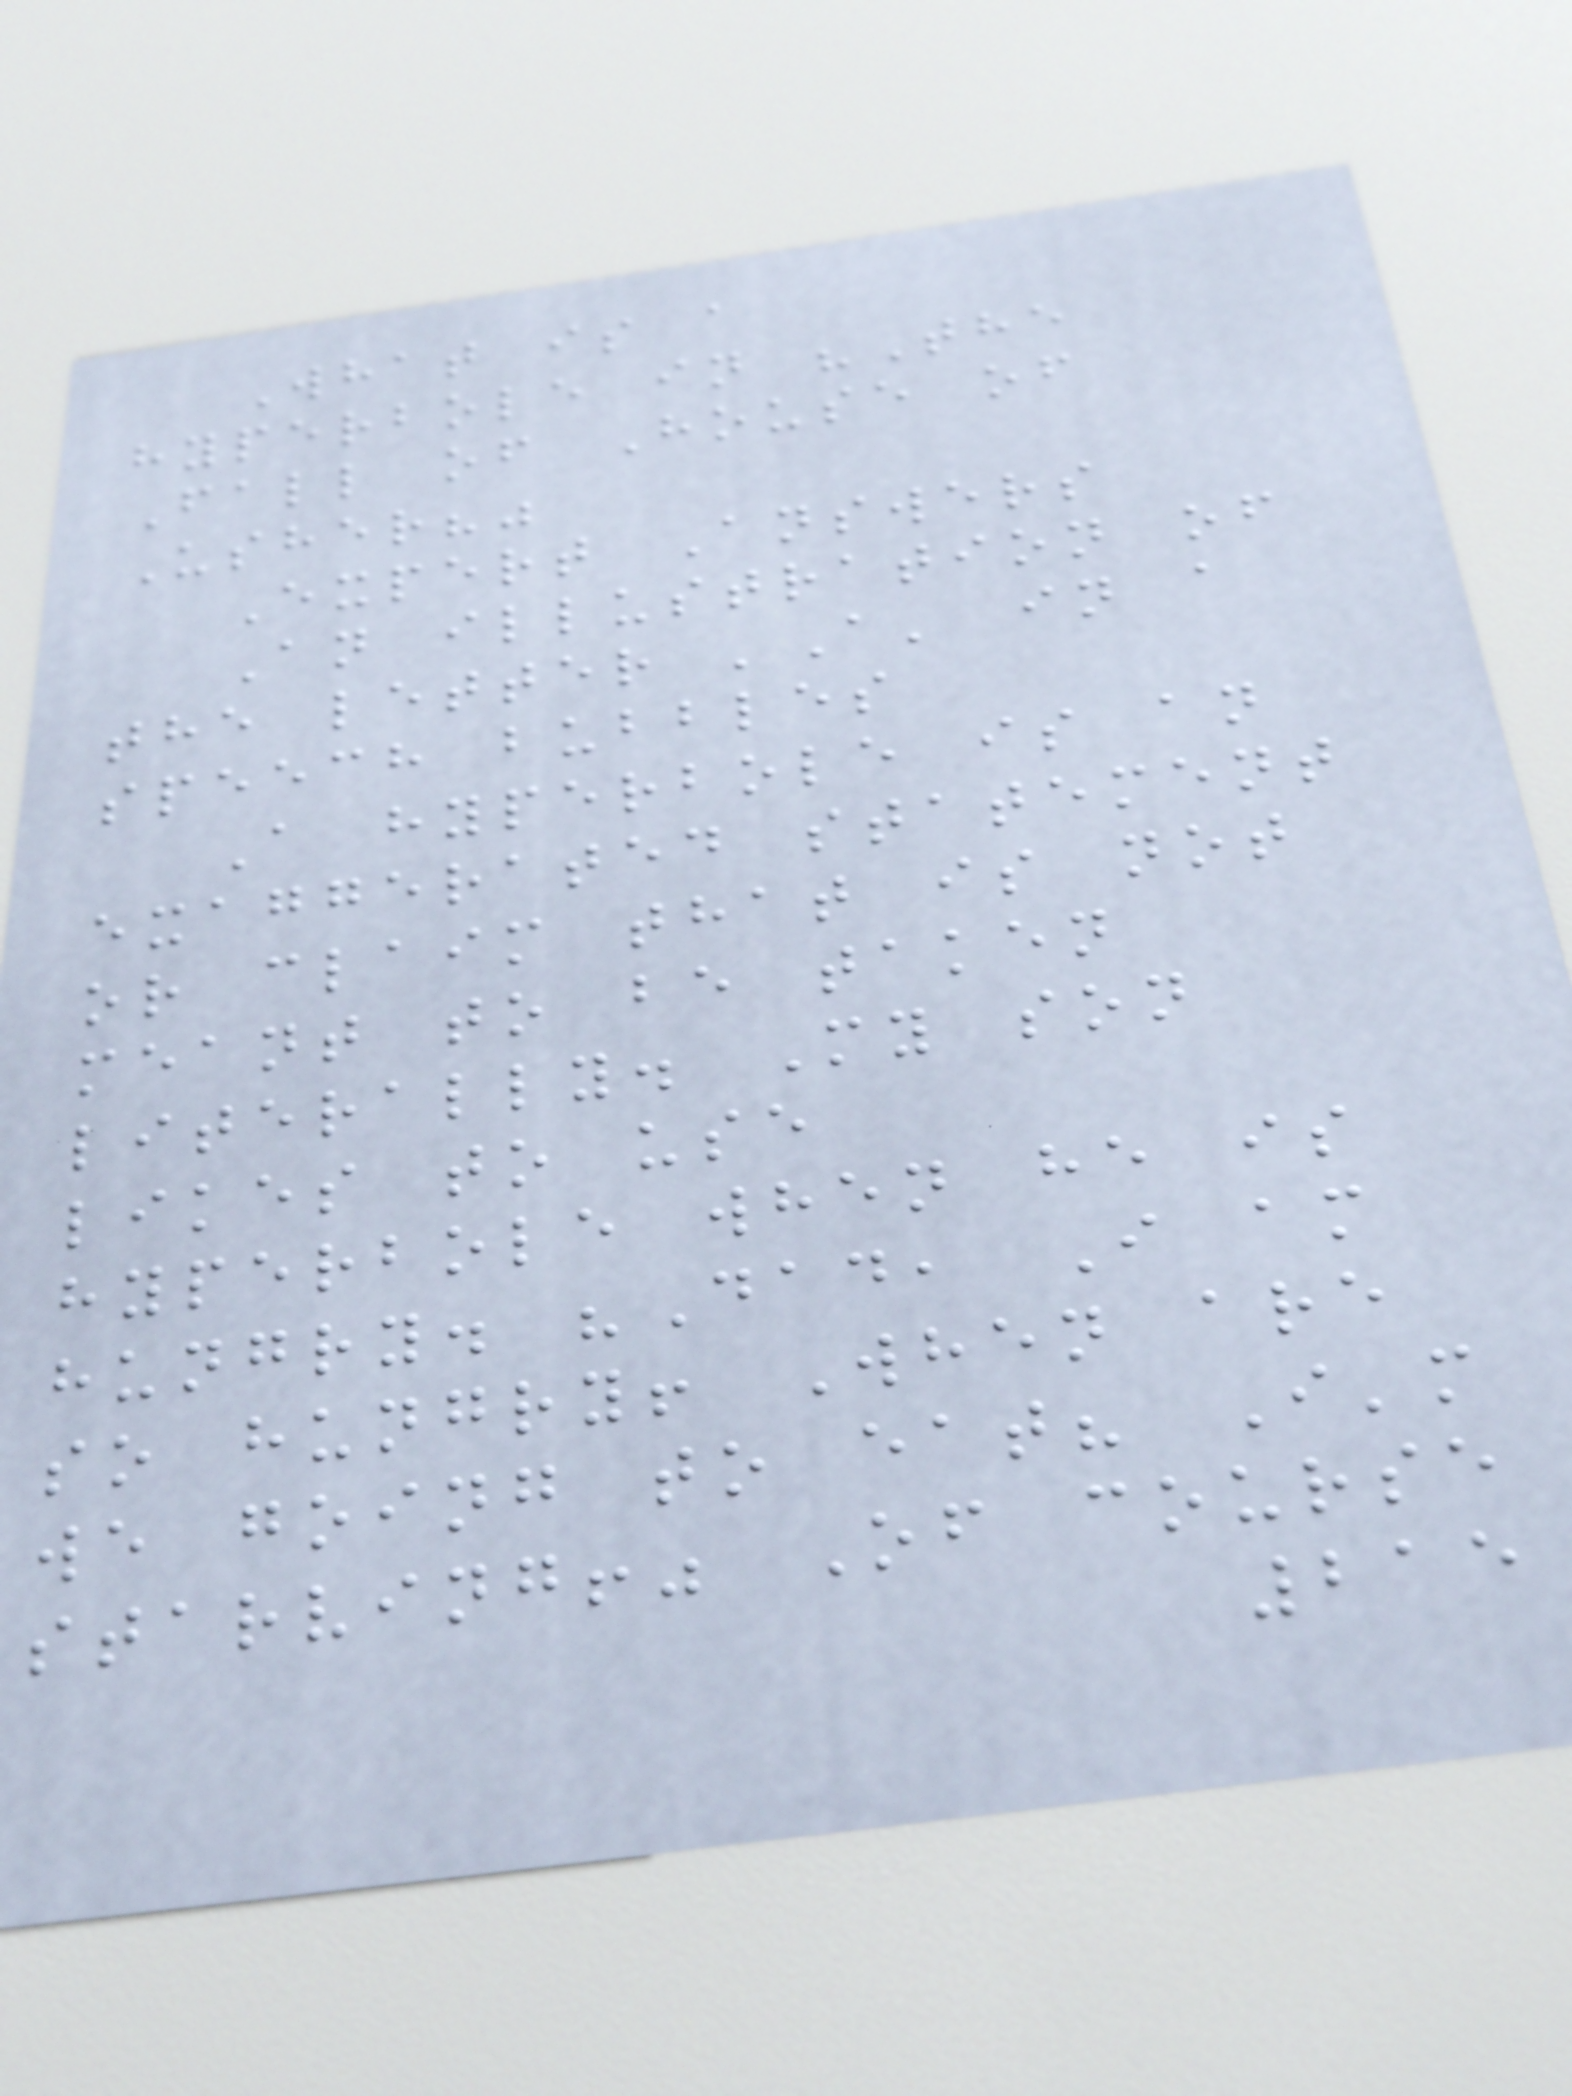What is a
hyperbole in "The
Fall of House of
Usher?"
Expert Answers
An illustration of
the letter 'A' in a
speech bubbles
A hyperbole is an
exaggerated statement
or claim that is not
meant to be taken
literally. My son
likes to use
hyperbole when he is
hungry. "Dad, I am
so hungry! When are
we going to eat? I'm
starving!" Of course
215
